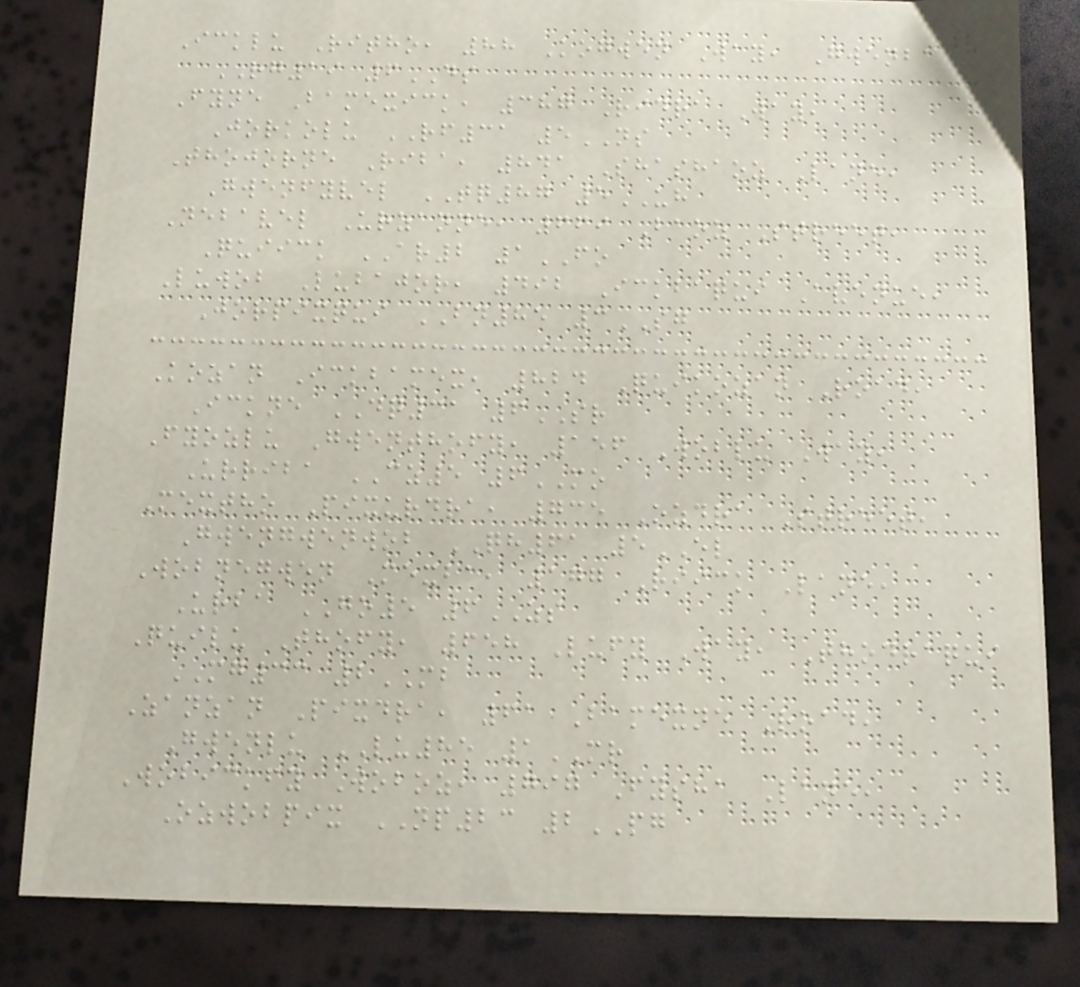Icklu Ritho, 88 Kogwen Way, Gwenba
RG19 6DS
Fyne Bamexick, 387 Ridra Way,
Jorkolu RF31 5NS
Thojorne Riba, 841 Shashaoz Lane,
Gwenfyvel TQ87 5UH
Nebavel Urzanne, 669 Baoz Street,
Quiick AR2 1FO
Luwob Lubajor, 492 Ickbaqui Avenue,
Jorpixqui BN85 3SG
Kozan Ickbamex, 824 Quikozan Road,
Ickne DQ31 6SR
Fyozlu Gwenthofy, 156 Woblu Way,
Urriba CZ5 6MO
Mextho Pixurdra, 735 Ozdra Street,
Gwengwenwob QH61 5EL
Wobnegwen Mexba, 177 Riick Lane,
Urba GO5 6ZS
Quilu Thofy, 658 Lufy Way, Thodraqui
MG33 2MB
Zanzan Pixdra, 61 Bamexne Road,
Gwenlu LU85 1MR
Wobickfy Woboz, 797 Fysha Lane,
Ozwobpix NP23 2PG
